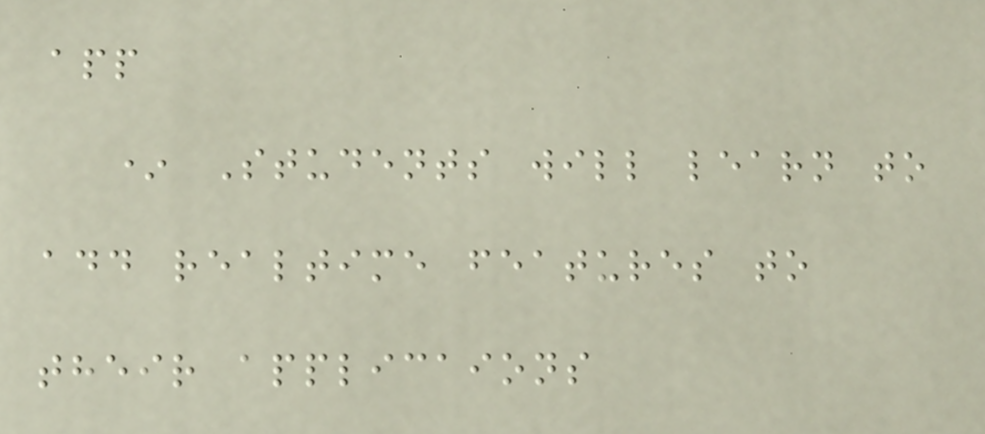app
* Students will learn to
add realtime features to
their applicaions
